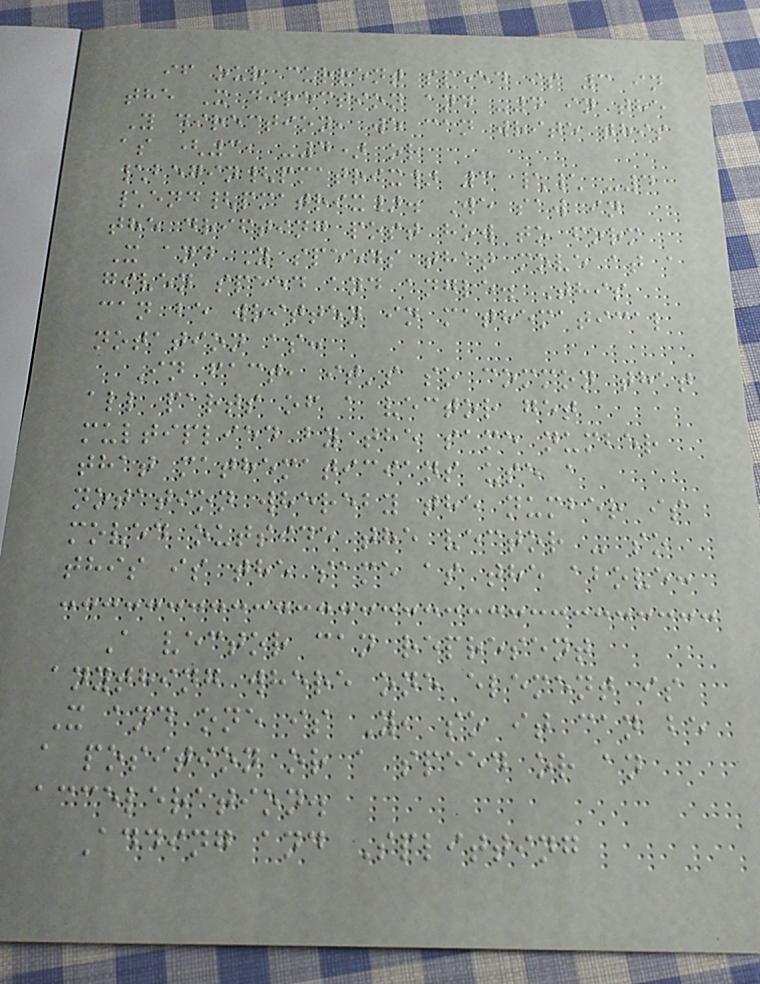if our current speed is 3 in
the X direction and -4 in the
Y direction, we can write this
as (3, -4) or
\begin{pmatrix} 3 \\ -4
\end{pmatrix}. We saw in
the drifting post how to form
X and Y speeds that move at a
given speed and angle. This
can be written in mathematical
notation as:
In fact, it's so common that
all parts of a vector get
multiplied by the same number
that mathematicians use a
notation whereby the number is
moved outside the vector - so
this is the same as the above:
A vector can represent
anything where one element is
X and one is Y, so it can be
a position or a speed or an
acceleration.
Adding and Splitting
